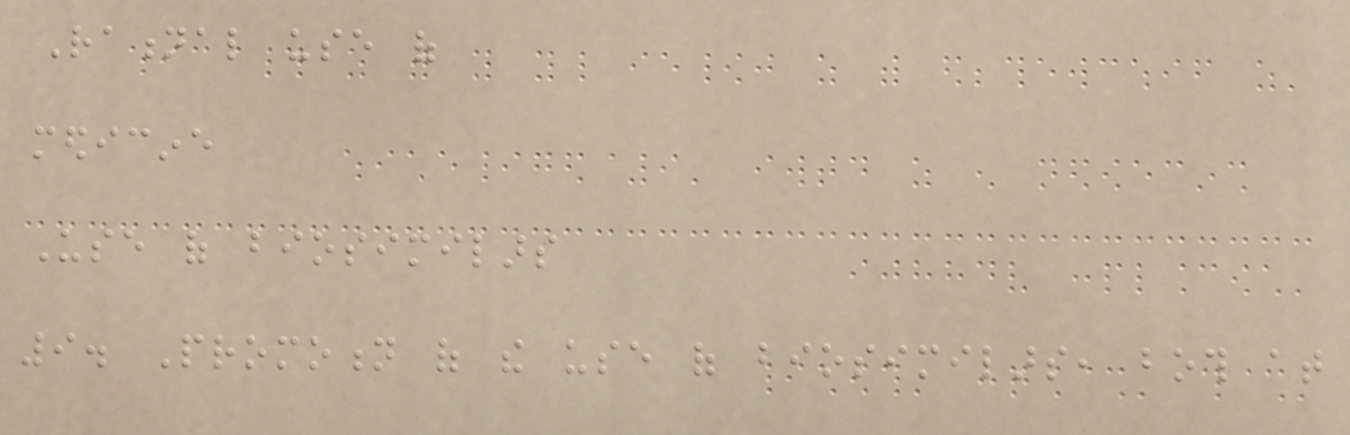Rational use of
medicine
Use of biosimilars
9. Promotion of the use of biosimilars, both at
